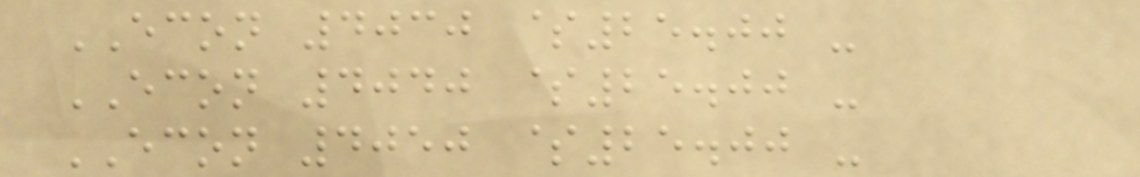ECON 4030 $25.00 -
ECON 4040 $25.00 -
ECON 4050 $25.00 -
